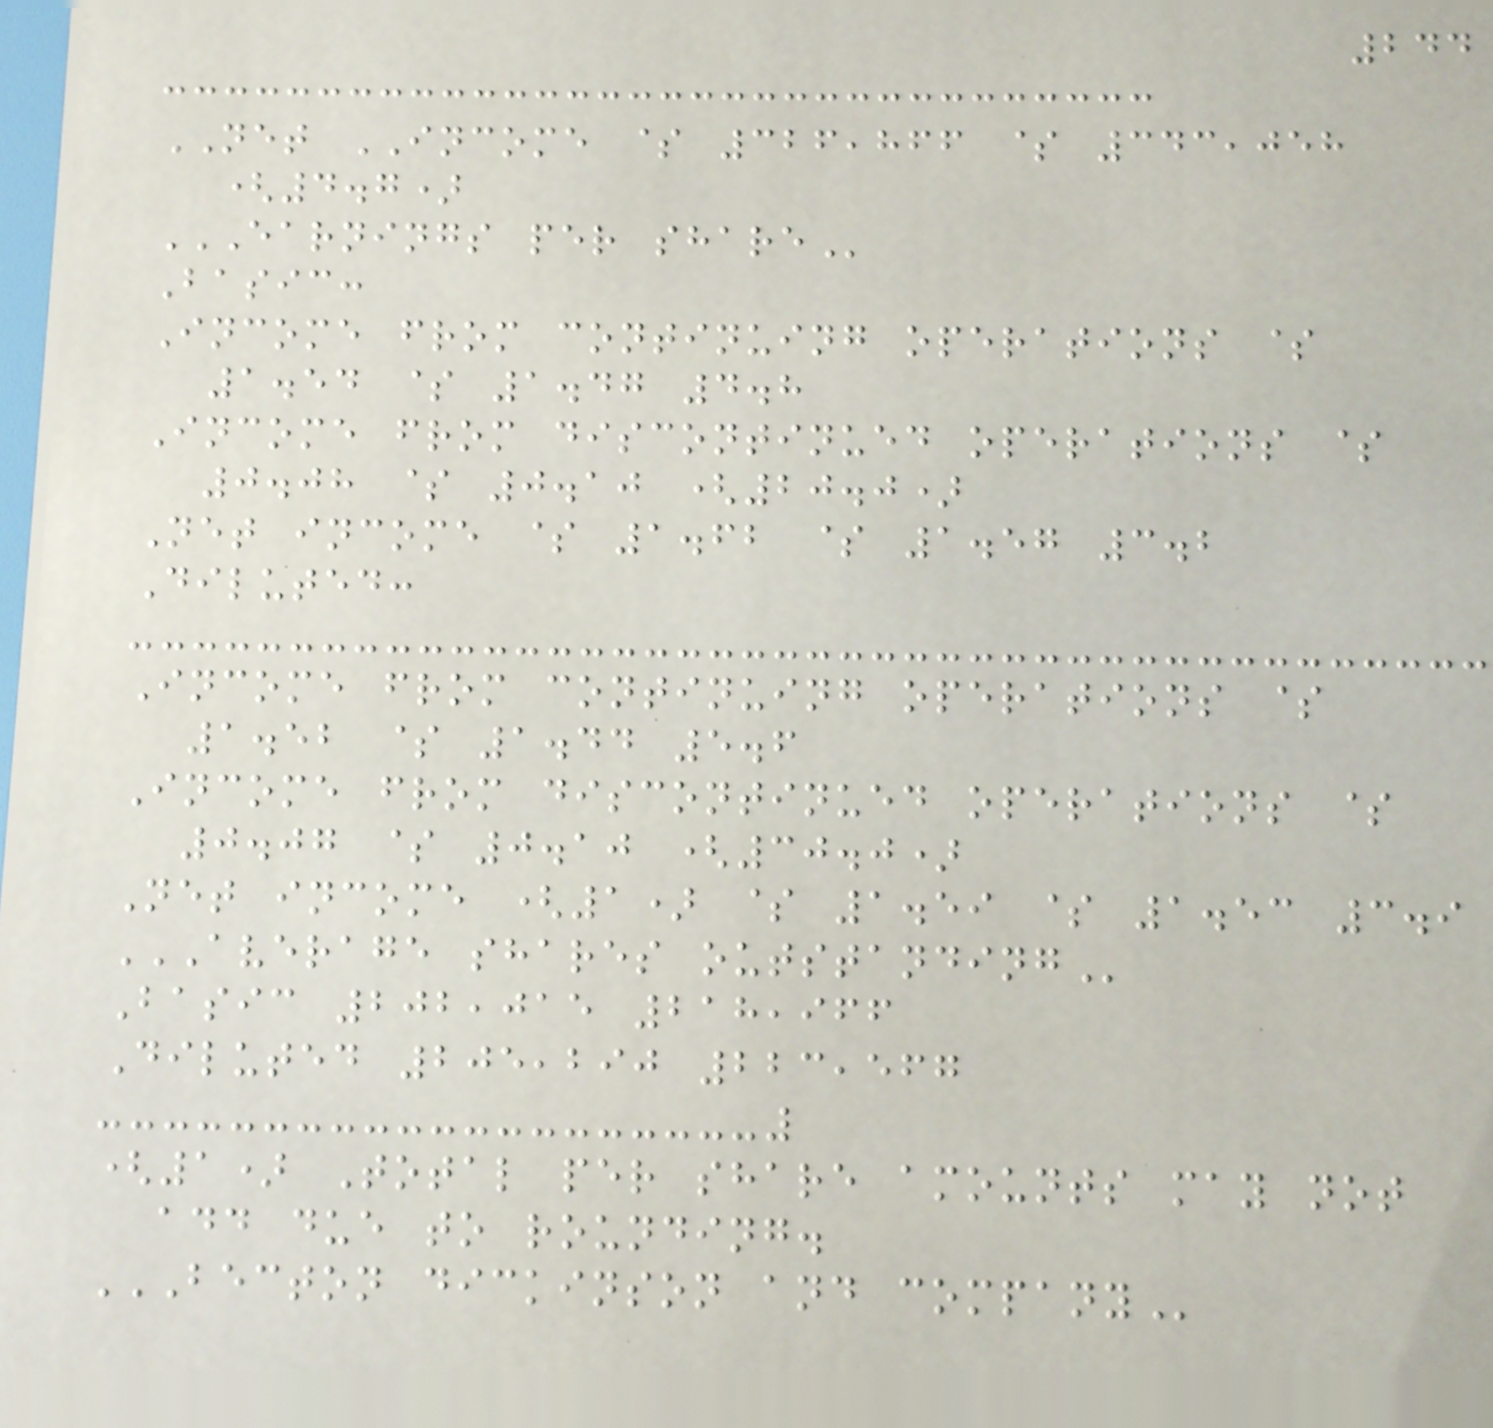244
NET INCOME $ 326,866 $ 343,058
(4.7)
EARNINGS PER SHARE
Basic:
Income from continuing operations $
1.54 $ 1.47 4.8
Income from discontinued operations $
0.08 $ 0.10 (20.0)
Net income $ 1.62 $ 1.57 3.2
Diluted:
Income from continuing operations $
1.52 $ 1.44 5.6
Income from discontinued operations $
0.07 $ 0.10 (30.0)
Net income (1) $ 1.59 $ 1.53 3.9
AVERAGE SHARES OUTSTANDING
Basic 202,015 218,966
Diluted 205,290 223,567
(1) Total per share amounts may not
add due to rounding.
BECTON DICKINSON AND COMPANY
